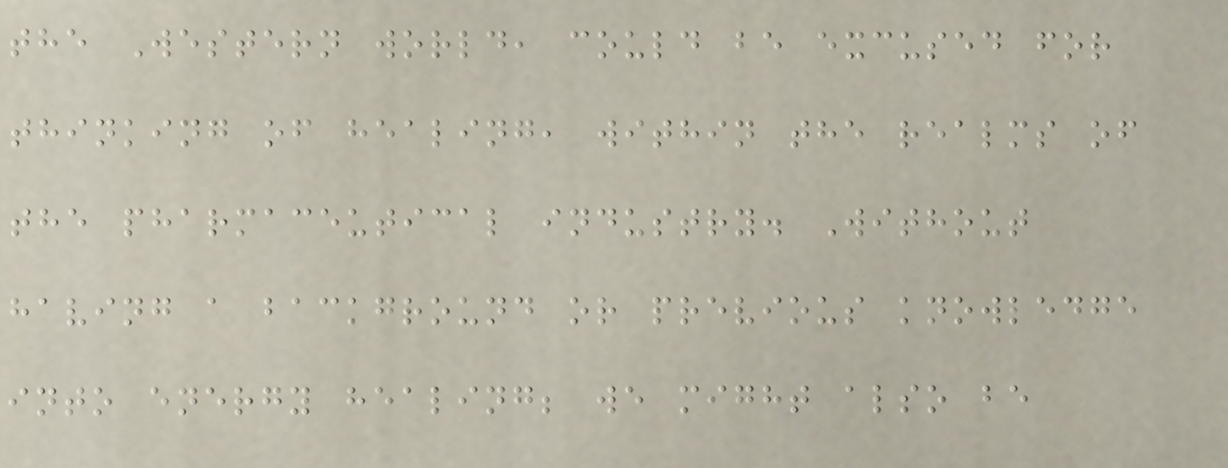the Western world, could be excused for
thinking of healing, within the realms of
the pharmaceutical industry. Without
having a background or previous knowledge
into energy healing; we might also be
